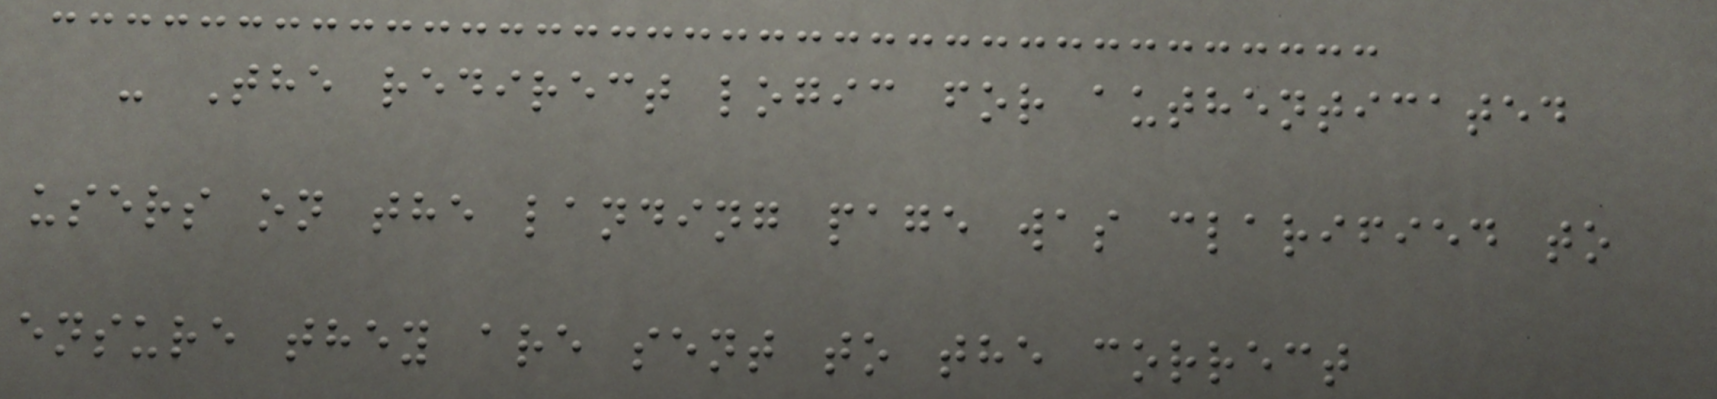- The redirect logic for authenticated
users on the landing page was clarified to
ensure they are sent to the correct
